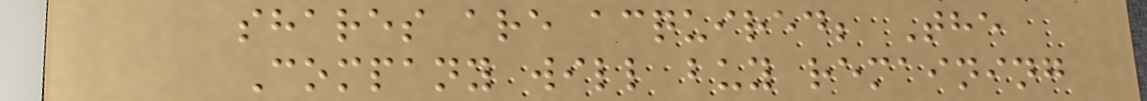shares are acquired; The
Company will buy remaining
